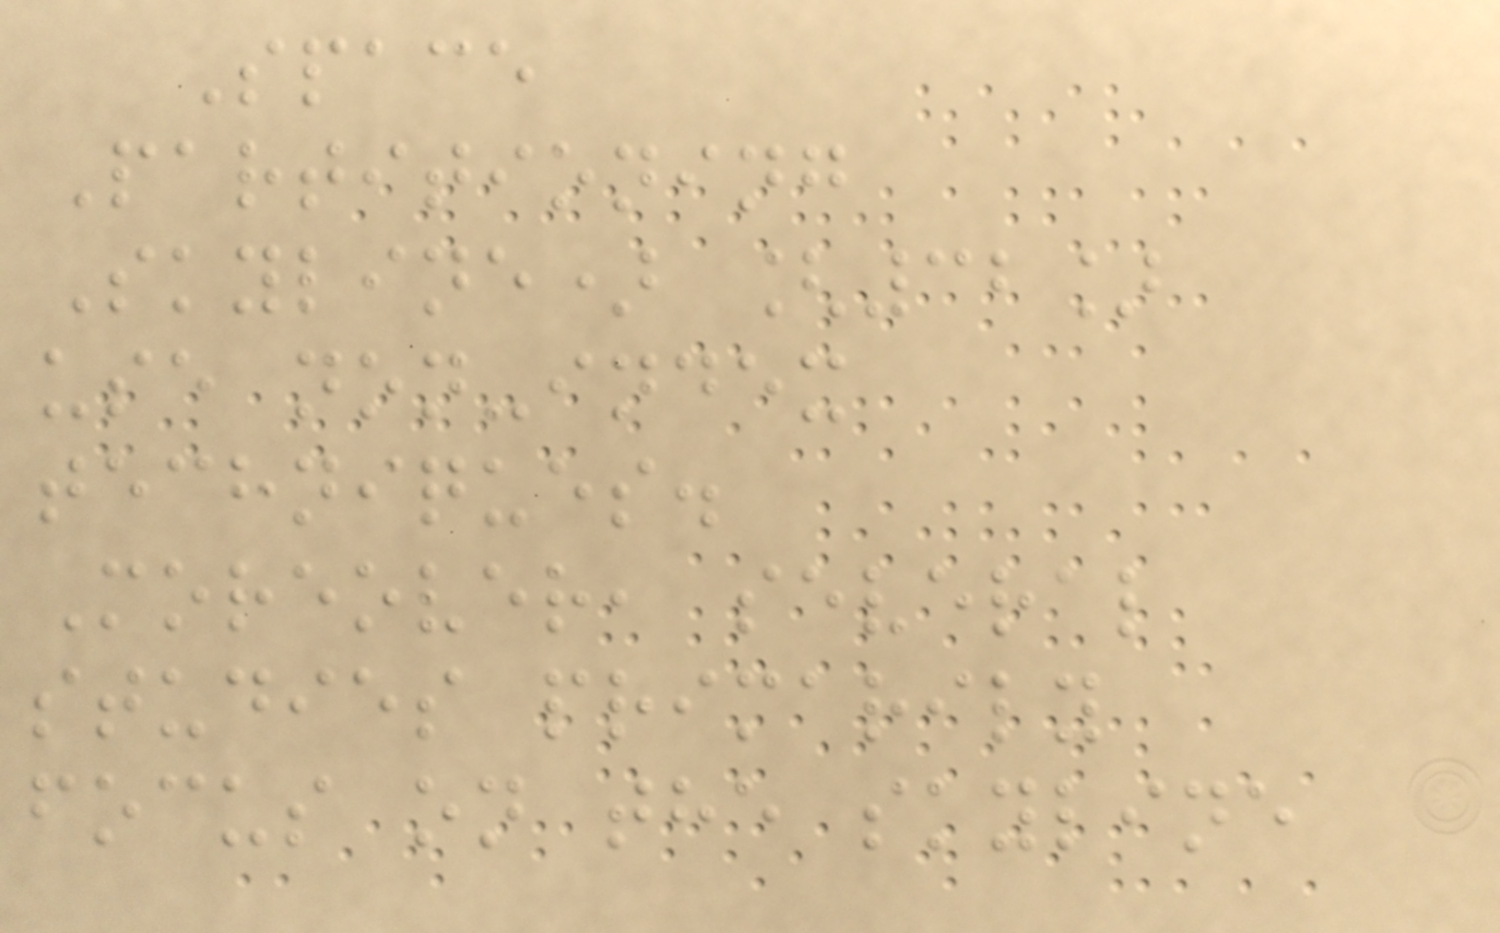Space
Partitioning
Skyline) [32]
use non-index
techniques.
Moreover, several
studies primarily
focus on the skyline
